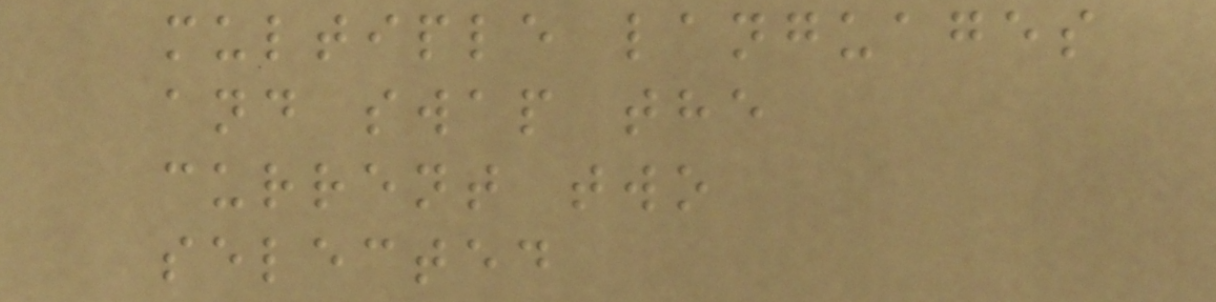multiple languages
and swap the
current two
selected
